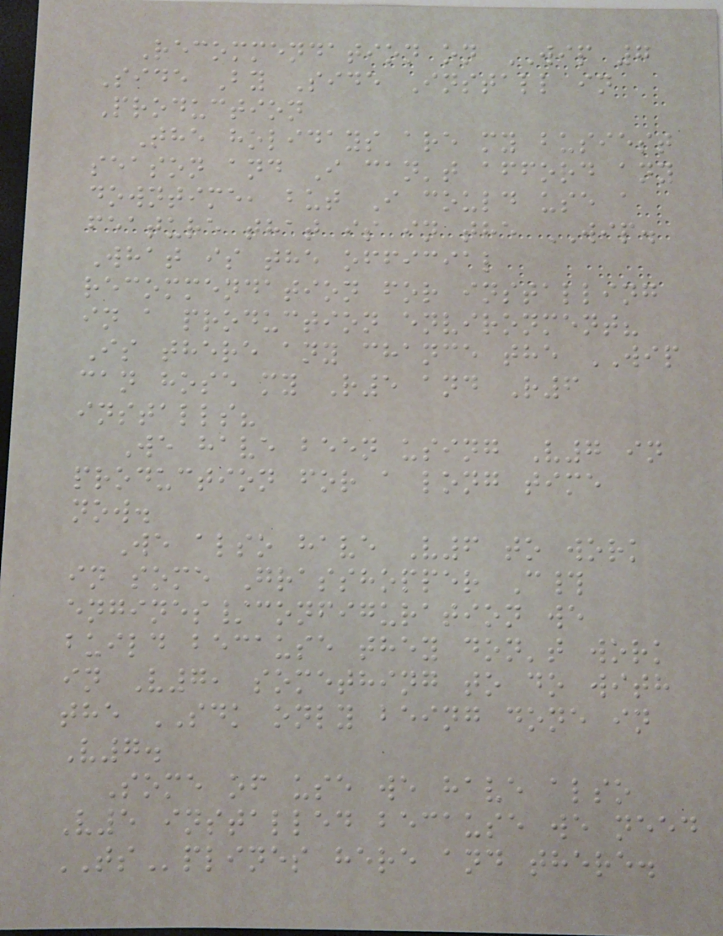Recommendation on WIP 7
Side By Side Install in
Production
The holidays are my busiest
season and I can't afford any
downtime, but I could use a
feature that is in the WIP.
What is the official
recommendation for installing
in a production environment?
Is there any chance the WIP
can hose my R5 and R6
installs?
We have been using V7 in
production for a long time
now.
We also have V6 to work
in some Grasshopper C#
engines/configuration we
build because they don't work
in V7, something to do with
the SDK only being done in
V7.
Some of use we have also
V5 installed because we need
TSplines here and there.
